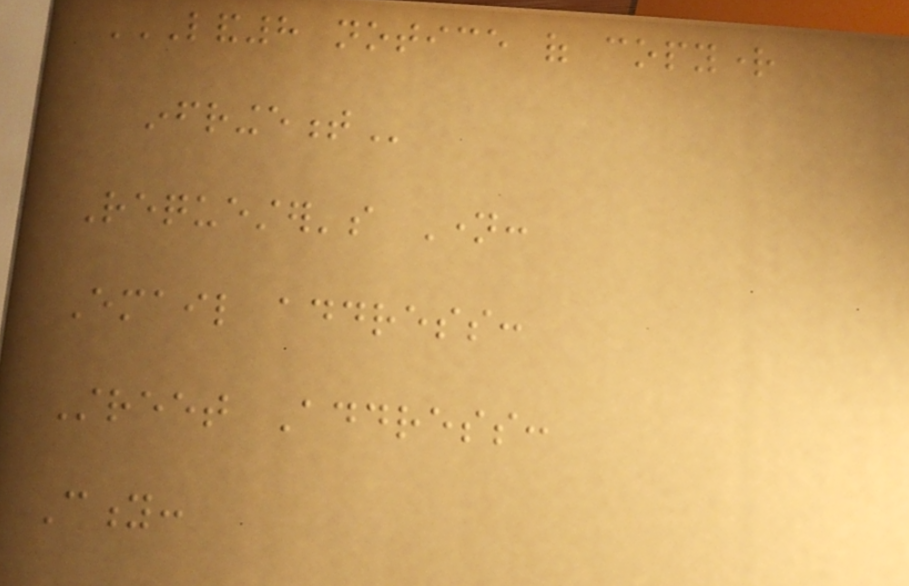LAND8 NOTICE OF COPYRIGHT
INFRINGEMENT
Requester's Name:
Email address:
Street Address:
City:
